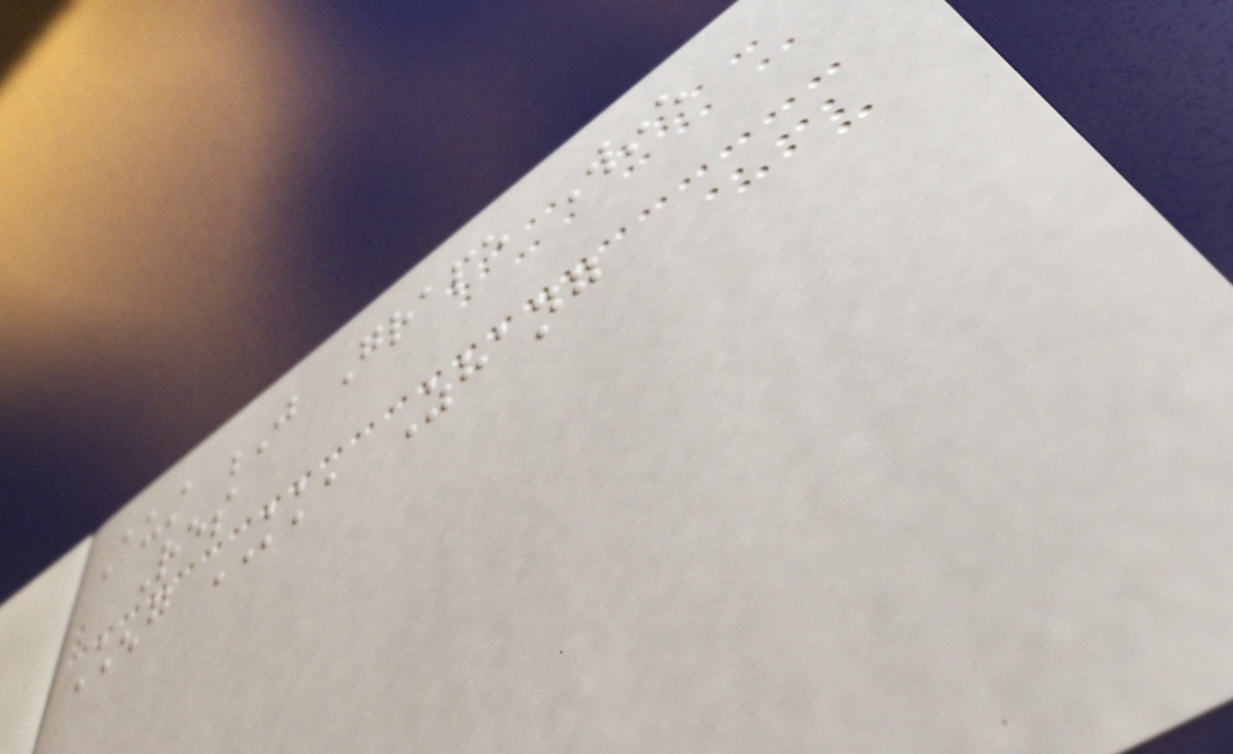Aust J Grape Wine
Res
Cheng KK, Zhang
